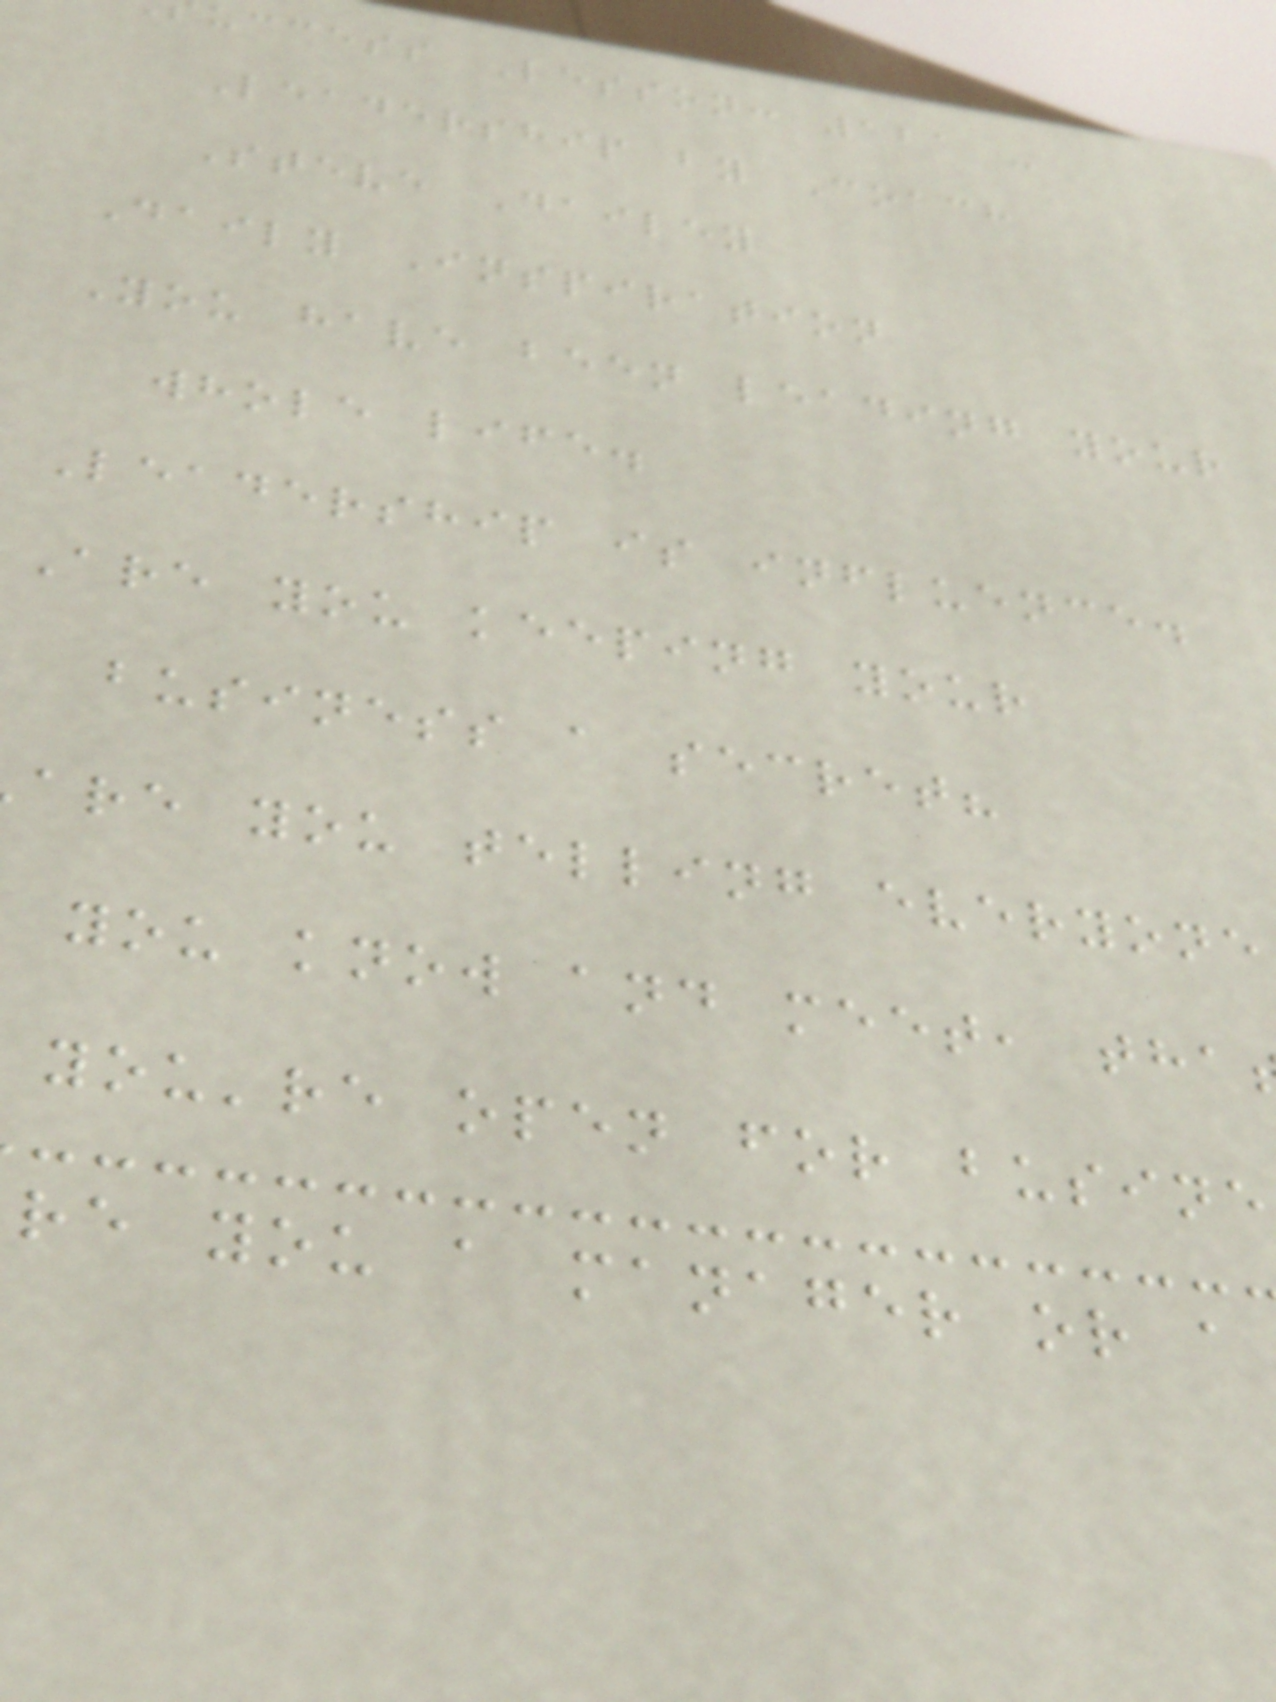uccess Lesson: 121 -
Leadership by Coach
Steve Dailey
Daily Inspiration
You have been leading your
whole life.
Leadership is influence.
Are you keeping your
business a secret?
are you telling everyone
you know and meet, tha
you're open for busine
re you a manager or a
